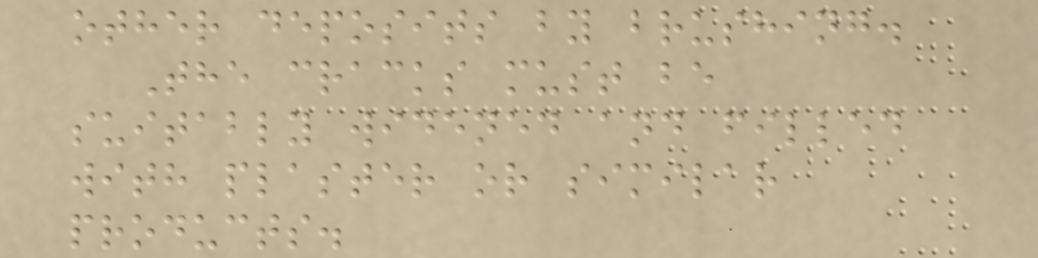other deposits by brushing.
The cracks must be
suitably widened and filled
with plaster or similar
products.
